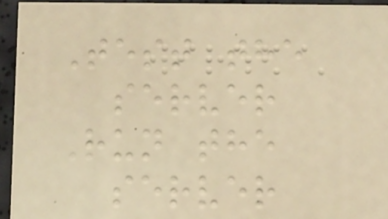Test the
server
Run the
server
